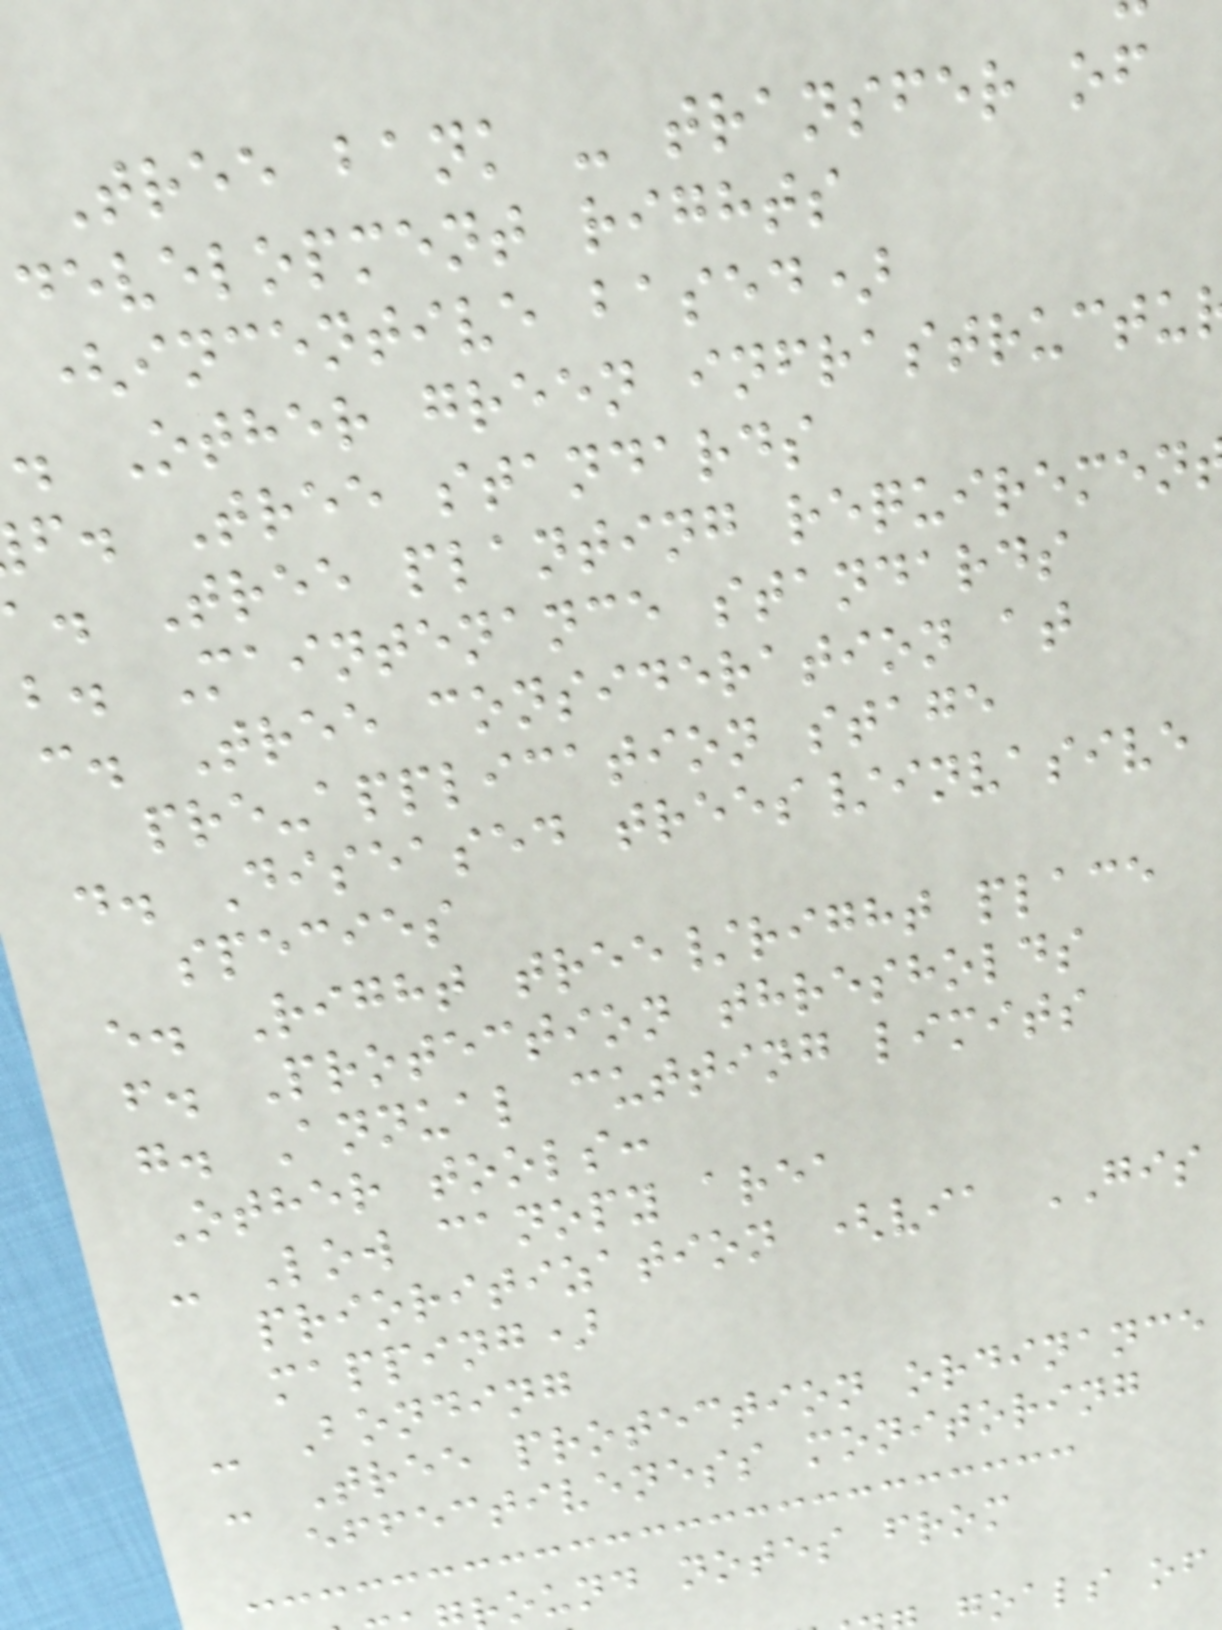Tree bank - transfer of
development rights
(incentive based)
. Other green infrastructu
f. Tree standards
a. Tree planting requiremen
b. Maintenance standards
c. Tree consideration at
pre-application stage
d. Diseased trees/invasive
species
e. Right tree/right place
f. Protection thresholds
g. Annual cutting limits
Other tools:
- Low canopy area
prioritization (via GIS
mapping)
- Bonding
- Tree protection ordinance
effectiveness monitoring
ound notes from
goals of
